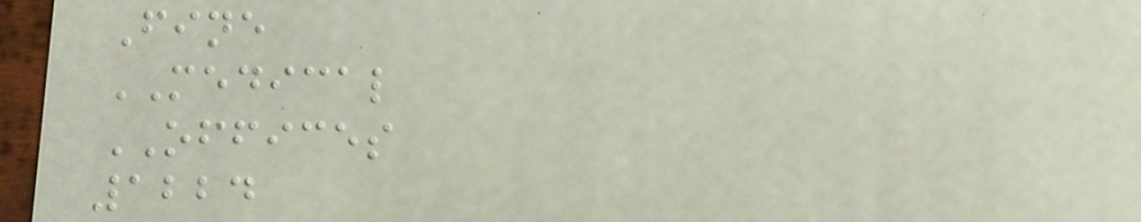Fine
MEDICAL
OFFICES
1224
